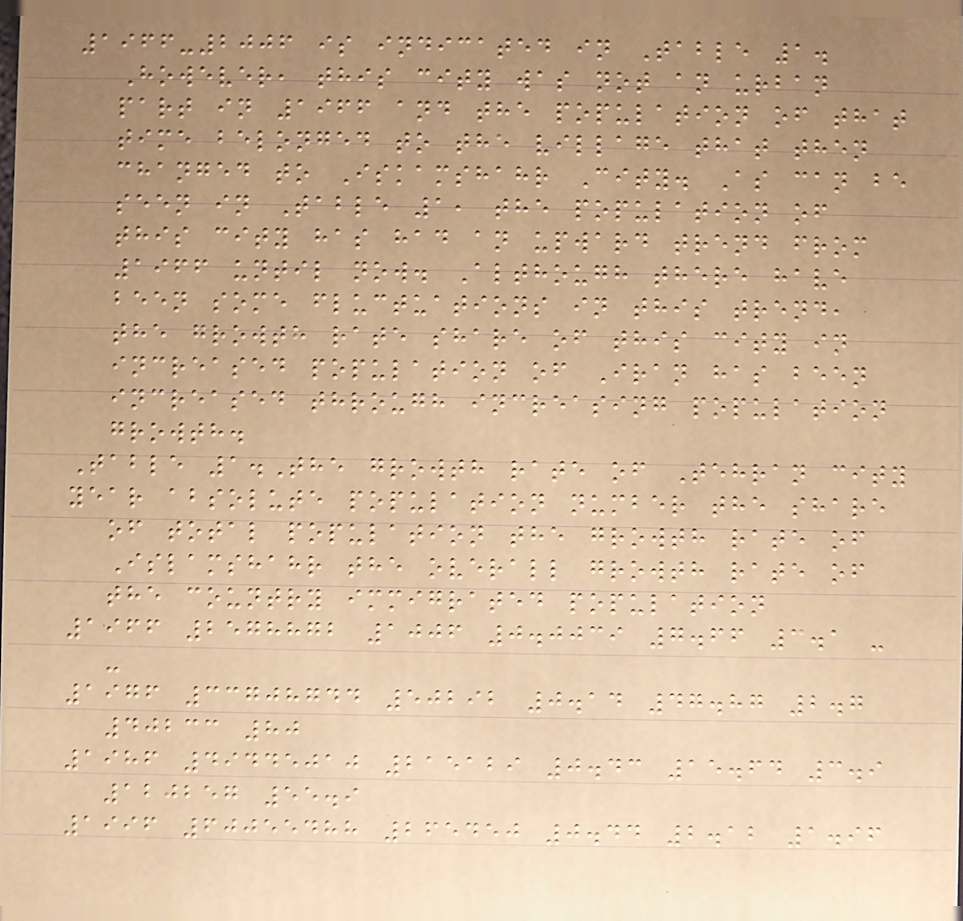1966-2006 is indicated in Table 1.
However, this city was not an urban
part in 1966 and the population of that
time belonged to the village that then
changed to Iskamshahr City. As can be
seen in Table 1, the population of
this city has had an upward trend from
1966 until now. Although there have
been some fluctuations in this trend,
the growth rate share of this city in
increased population of Iran has been
increased through increasing population
growth.
Table 1.The growth rate of Tehran city
year absolute population number the share
of total population the growth rate of
Islamshahr the overall growth rate of
the country immigrated population
1966 2578872 1006 0.0039 7.66 3.1 -
-
1976 33708744 50292 0.14 47.87 2.7
40233 80
1986 49445010 215129 0.43 15.64 3.9
120257 55.9
1996 60055488 265450 0.44 2.12 1.96
